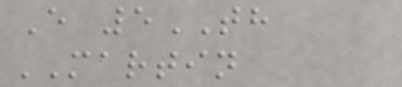E 5TH
MARTIN
